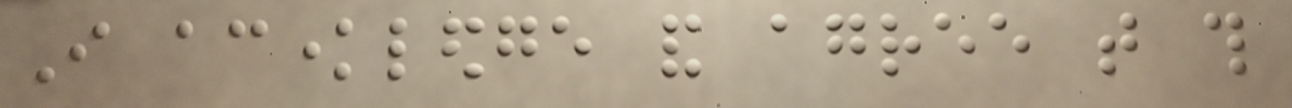I acknowledge and agree that this
